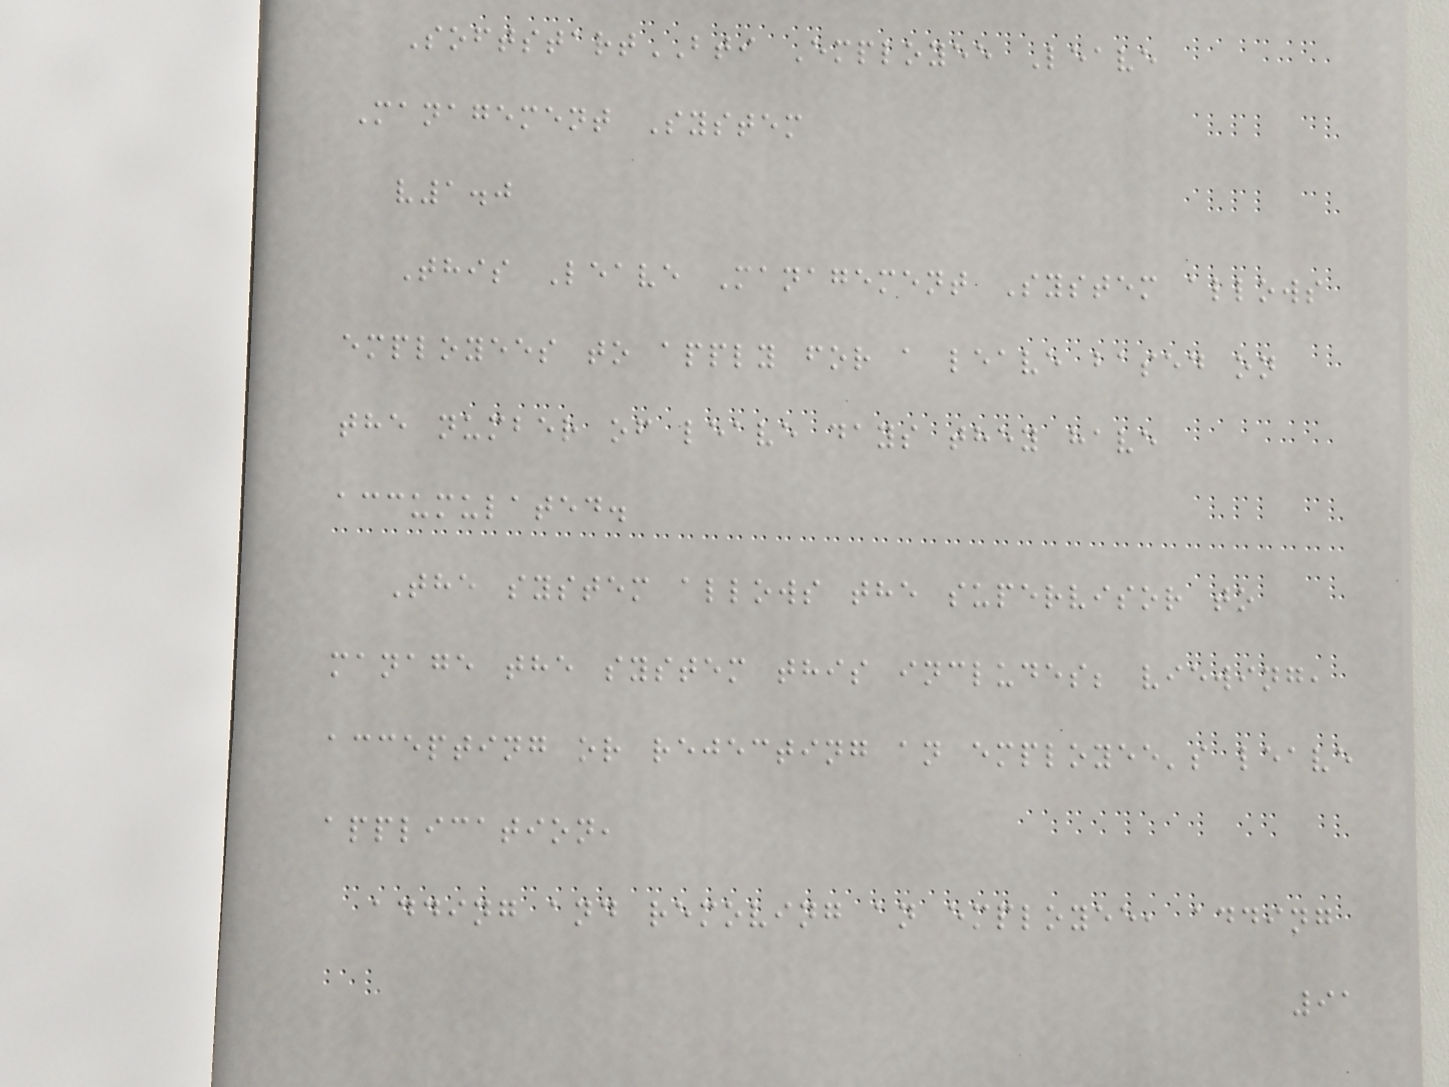SoftstartBTI Employee Leave
Management System
v1.0
This Leave Management System allows
employees to apply for a leave based on
the number of leave days they have
accumulated.
The system allows the supervisor to
manage the system this includes; viewing,
accepting or rejecting an employee's leave
application,
adding and removing an employee, adding
91
